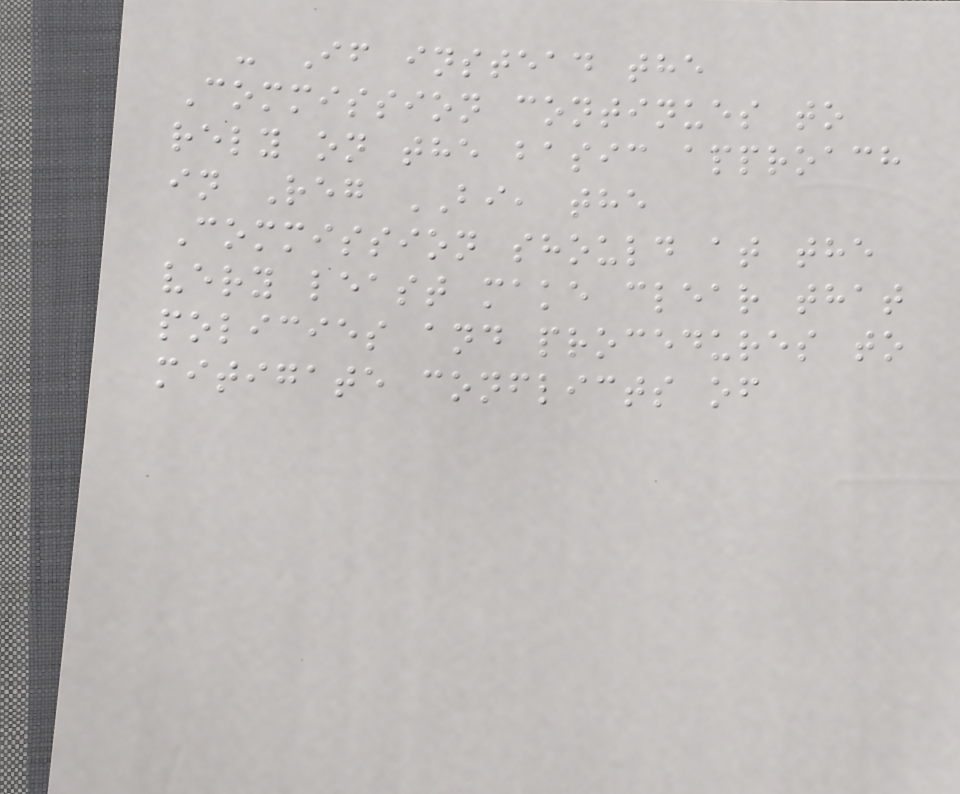- If instead the
Commission continues to
rely on the basic approach
in Reg BI, the
Commission should at the
very least make clear that
policies and procedures to
mitigate conflicts of
